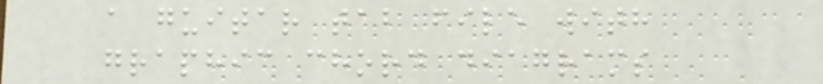a guitar tab file with
graphic chord diagrams
